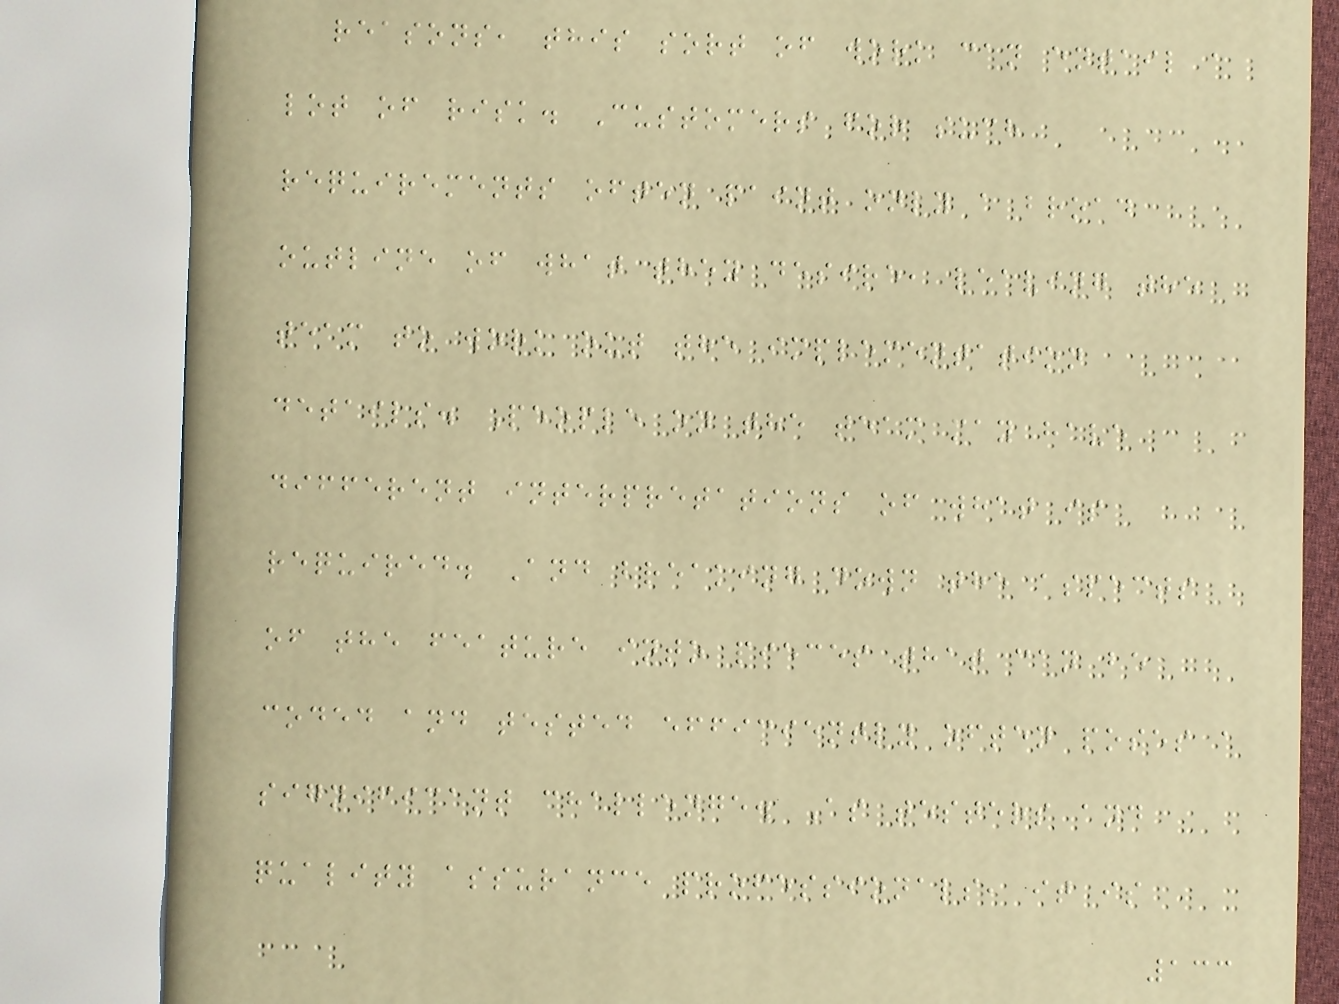reasons, this sort of work can entail a
lot of risk. Customers for such
requirements often paint only a broad
outline of what they desire, leaving the
team to work out the implementation
details. People on the team may have
different interpretations of what is
required. And breaking down the aspects
of the feature into pieces that can be
coded and tested efficiently often poses a
significant challenge. As testers and
quality assurance professionals, it is
133
